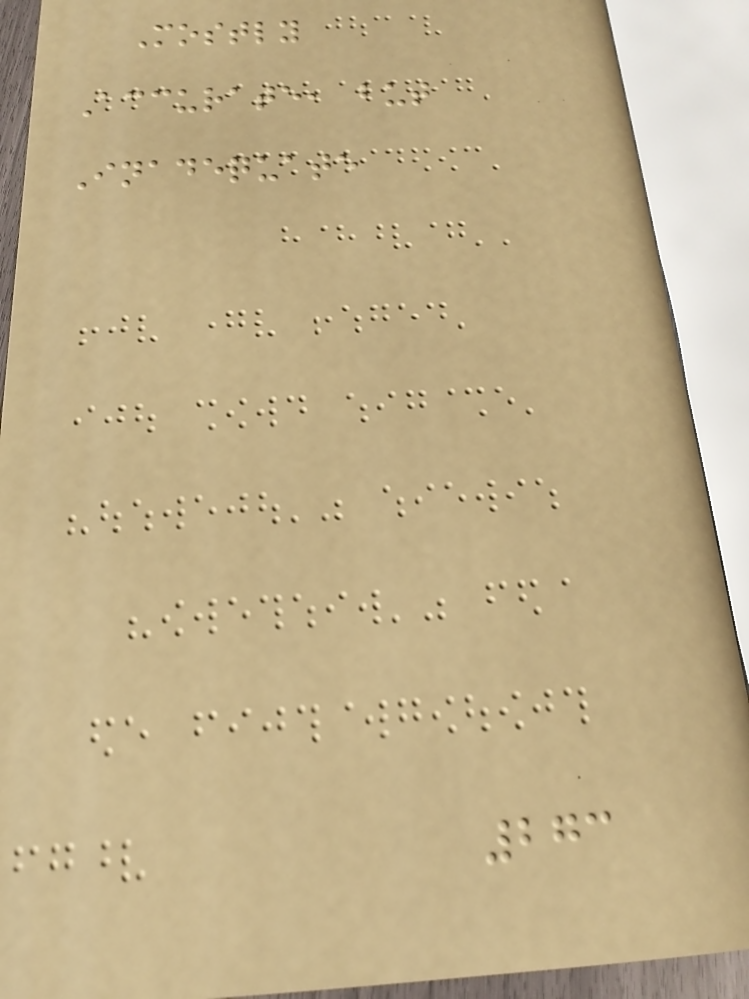Mostly
Accurate, but
Inadequate
273
